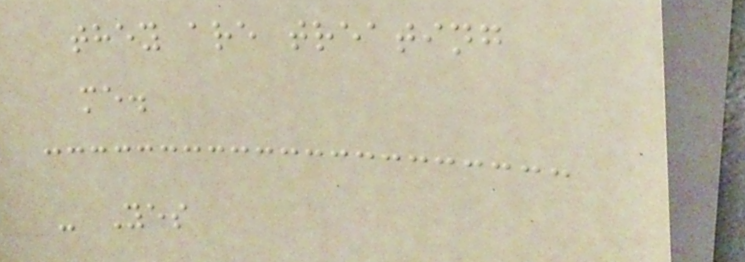they are treating
me.
- Yes
